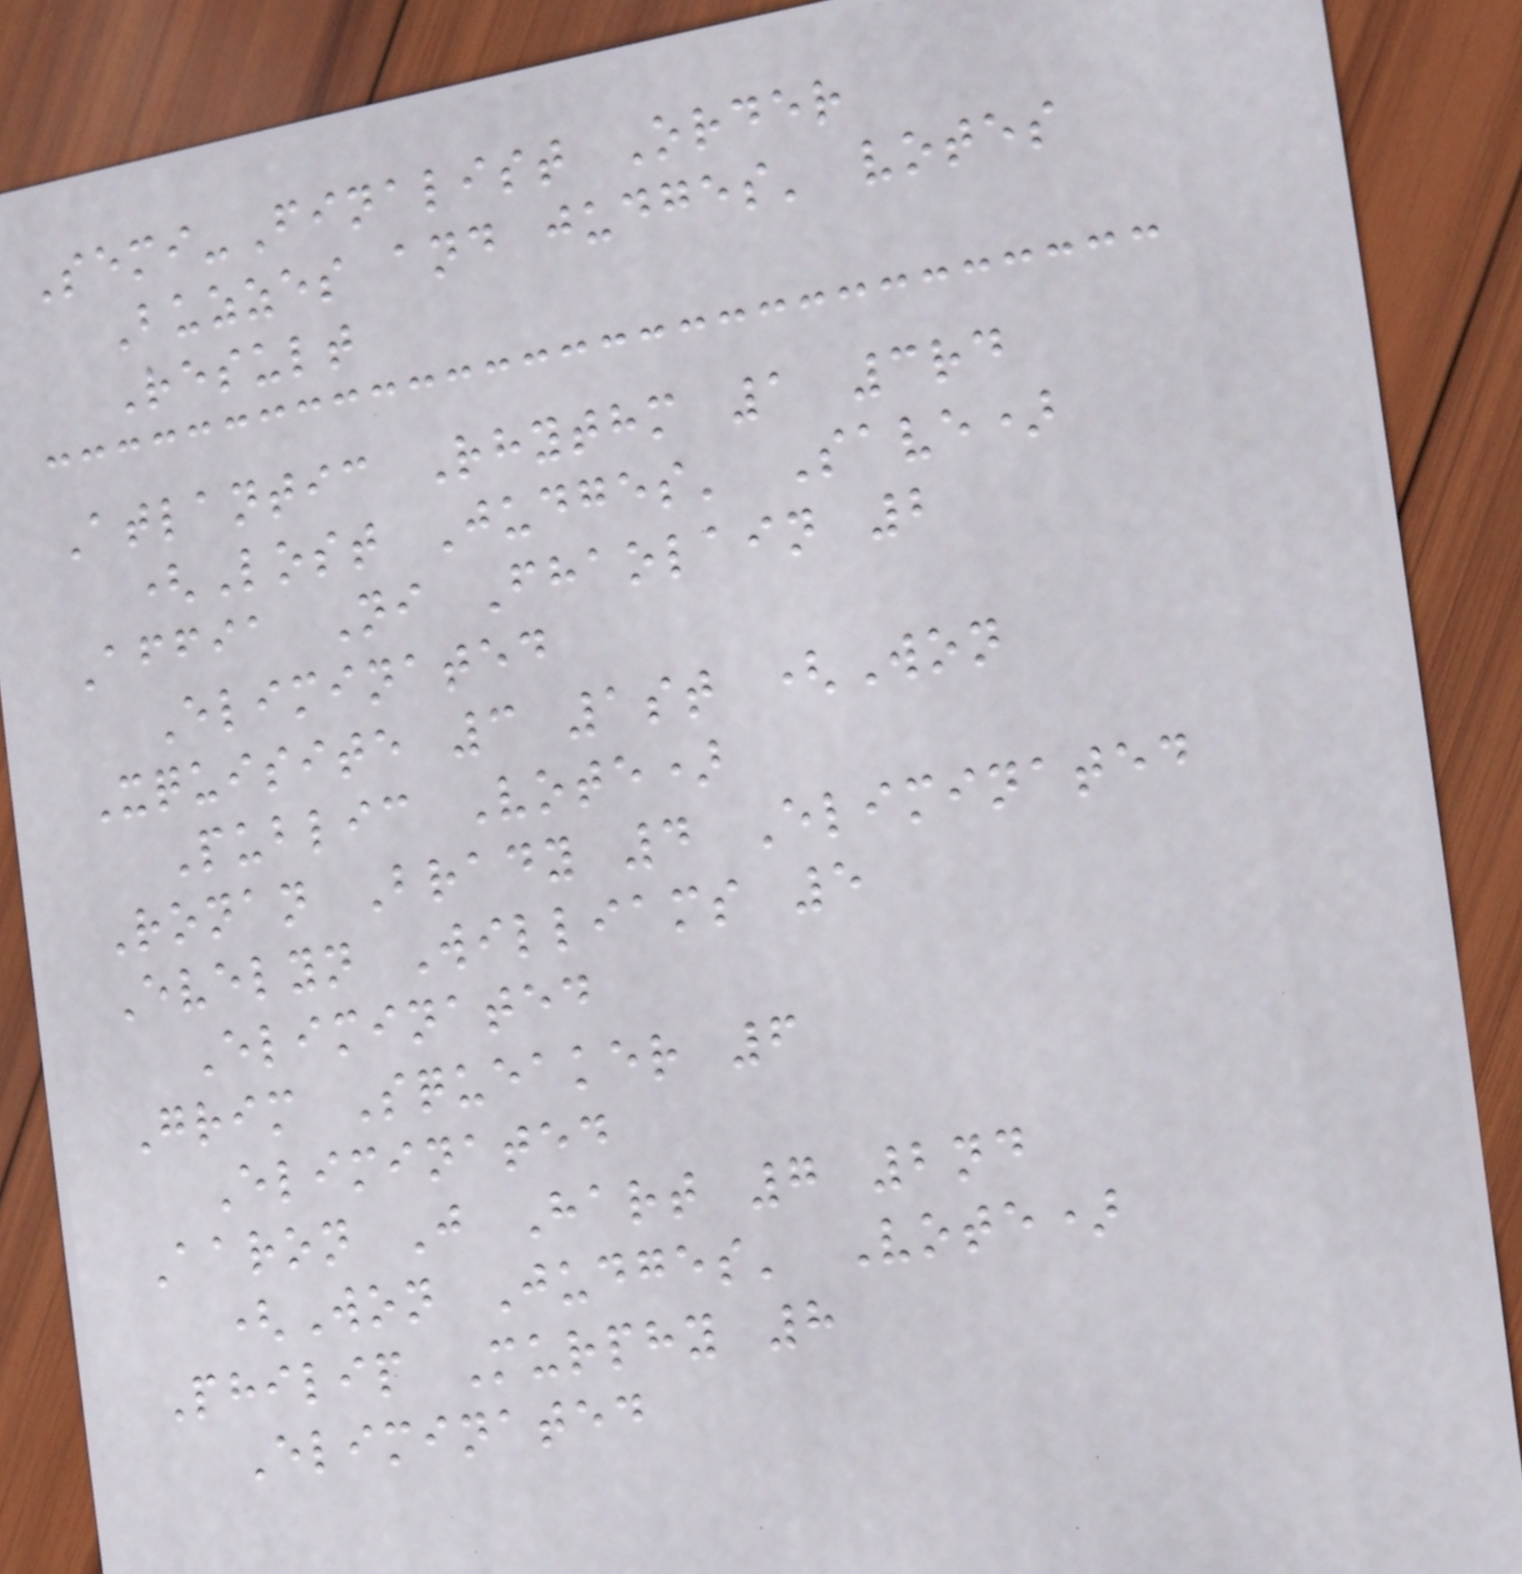Semi-Finalist Order
Buzzes and judges' votes
Result
Atlantic Rhythm 1 3rd
(Lost Judges' Save)
Affia Ni Fhaolain 2
Eliminated
Xquisite 3 1st (Won
Public Vote)
Ronan Brady 4 Eliminated
Evelyn Williams 5
Eliminated
Grim Squeaker 6
Eliminated
Aaron J Hart 7 2nd
(Won Judges' Vote)
Philip Murphy 8
Eliminated
